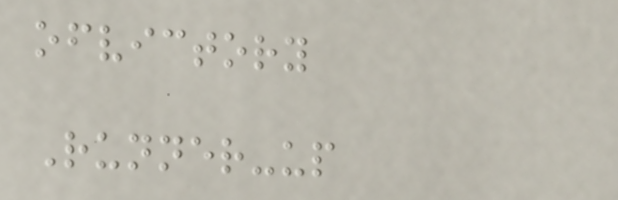ofvictory
Runner-up
